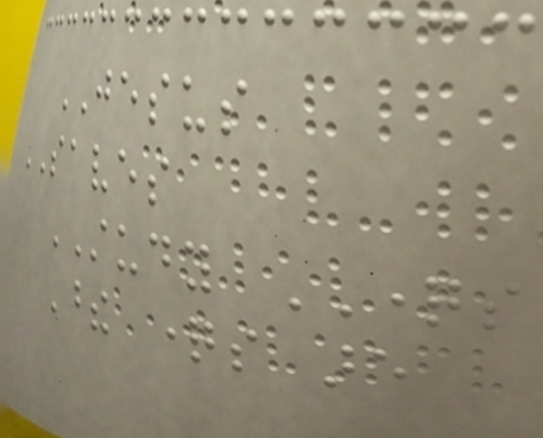JESUS
SAVES
STUDY QUESTIONS
These questions are
